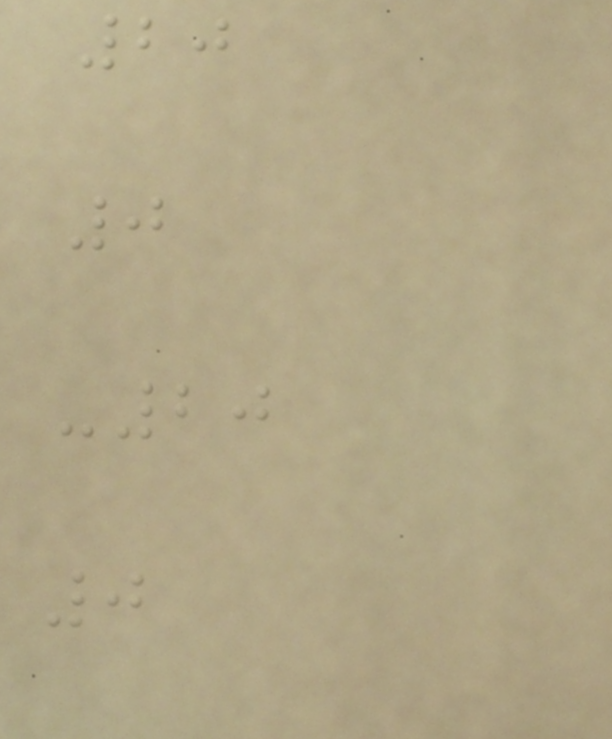20
0
-20
0
